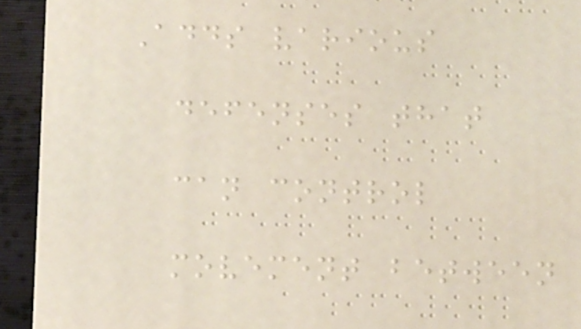Adds various
defenses that
can control
movement between
